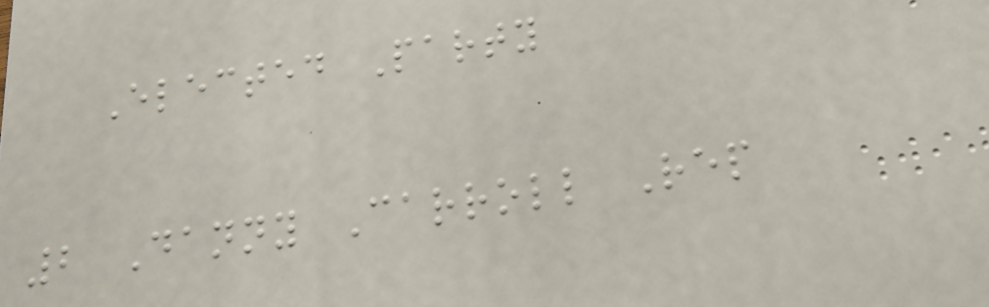Elected Party
2 Danny Carroll Rep
